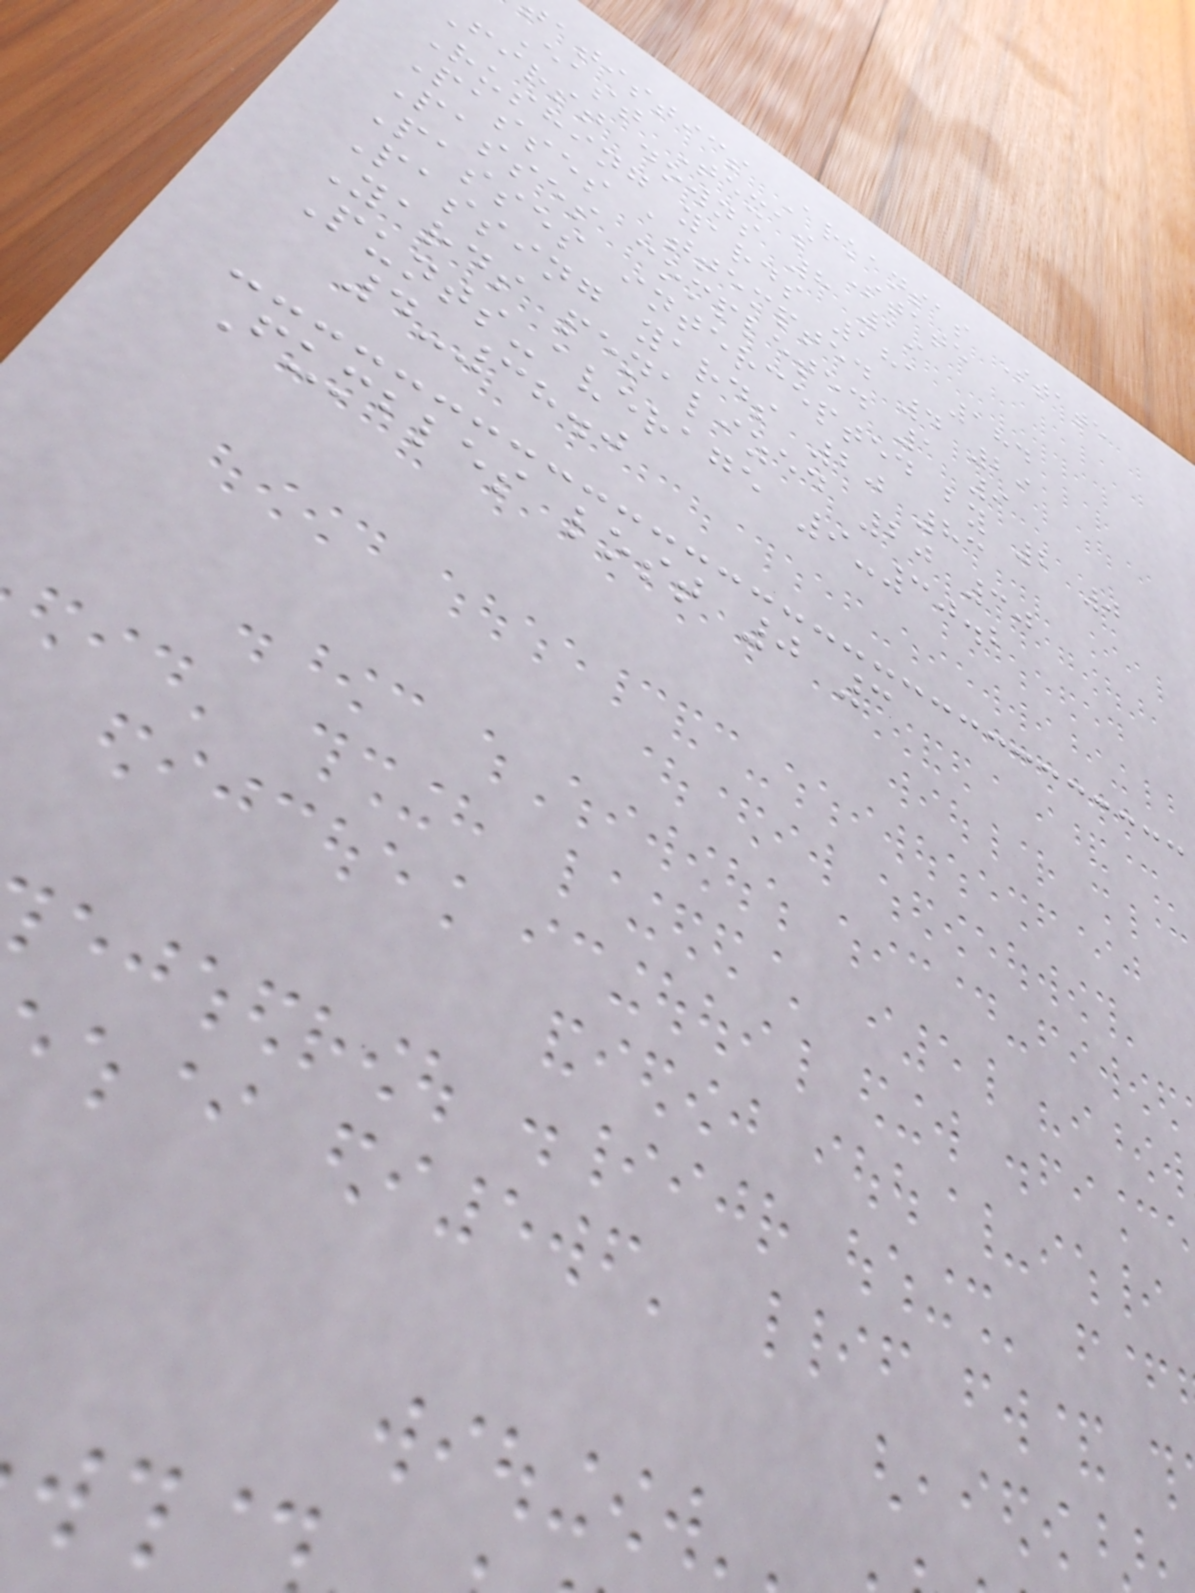atistics Arkansas State
East Texas State
first downs 8 19
Rushing yards 181 184
Passes attempted 4 29
Passes completed 1 9
Passes intercepted by 2 0
Passing yards 20 83
Yards penalized 20 30
Punts-average 9-30.2
4-38.0
Fumbles lost 0 3
